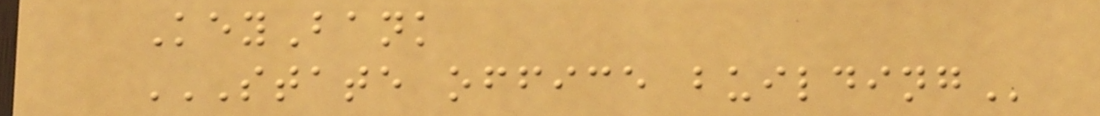KeyBank
STATE OFFICE BUILDING
